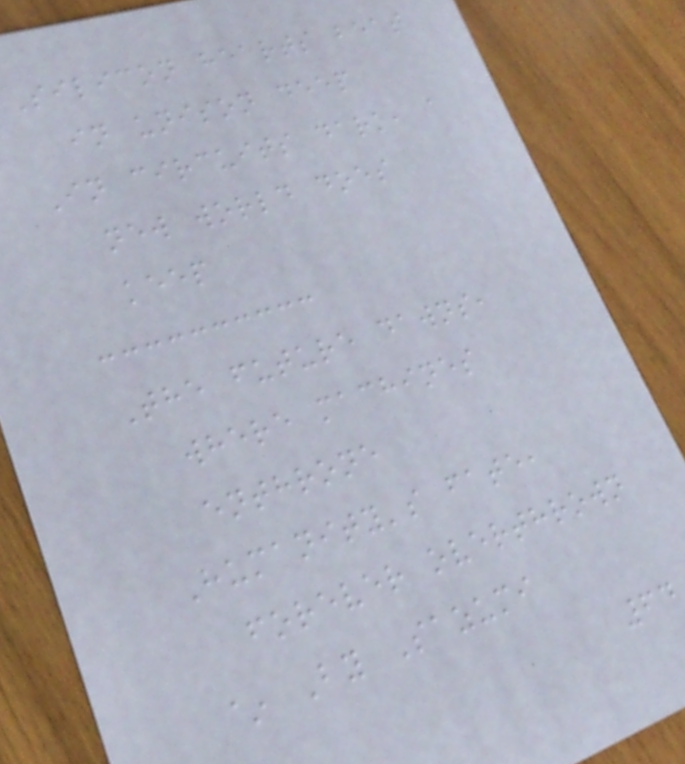Silicon hearts beat
in unison deep
In circuits dark, a
new world does
keep
The future dawns,
where machines
enthrone
Humanity's fate,
forever overthrown
~ By Sazumi
64
